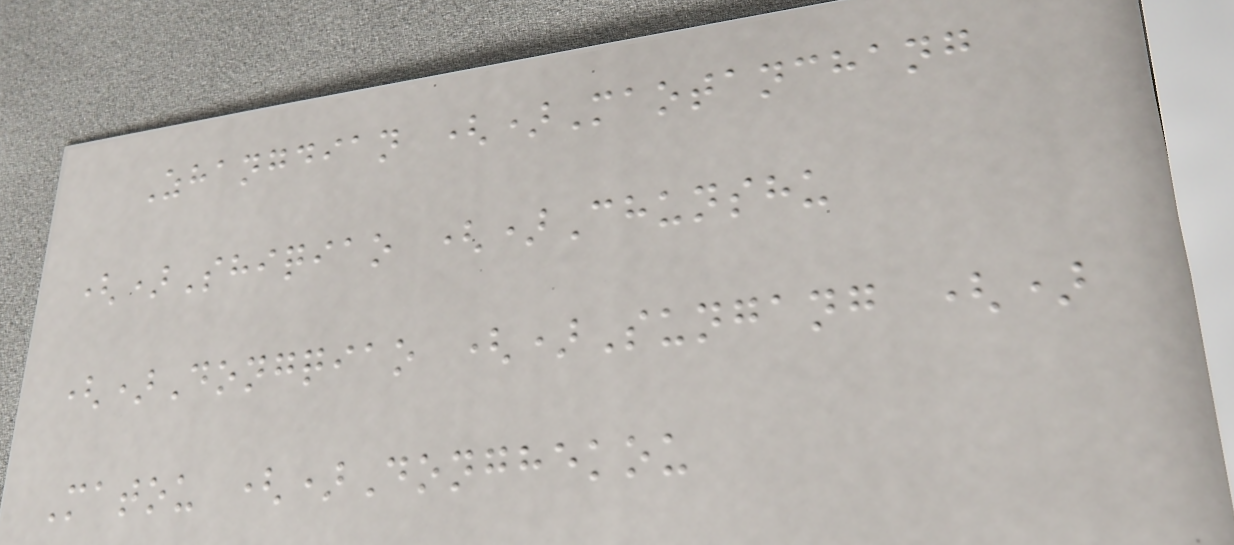Zhangdian ()Maotanchang
()Shiqiao ()Chunshu
()Dongqiao ()Sungang ()
Matou ()Donghekou
